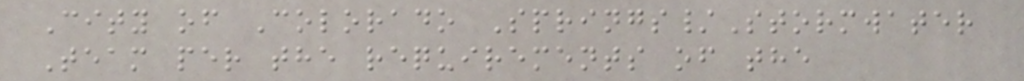City of Colorado Springs/Stormwater
Team per the requirements of the
